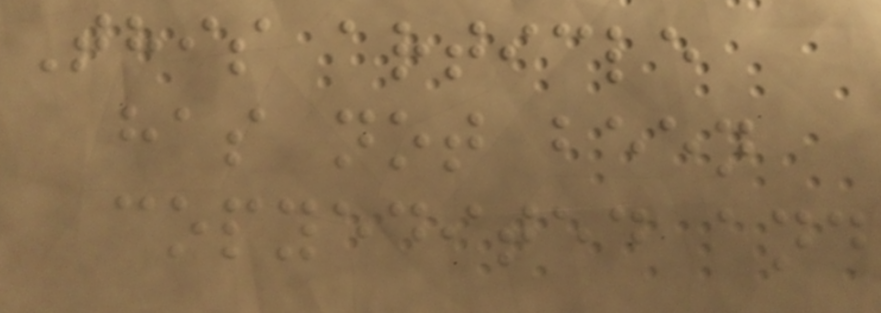This article
has not been
copyedited and
